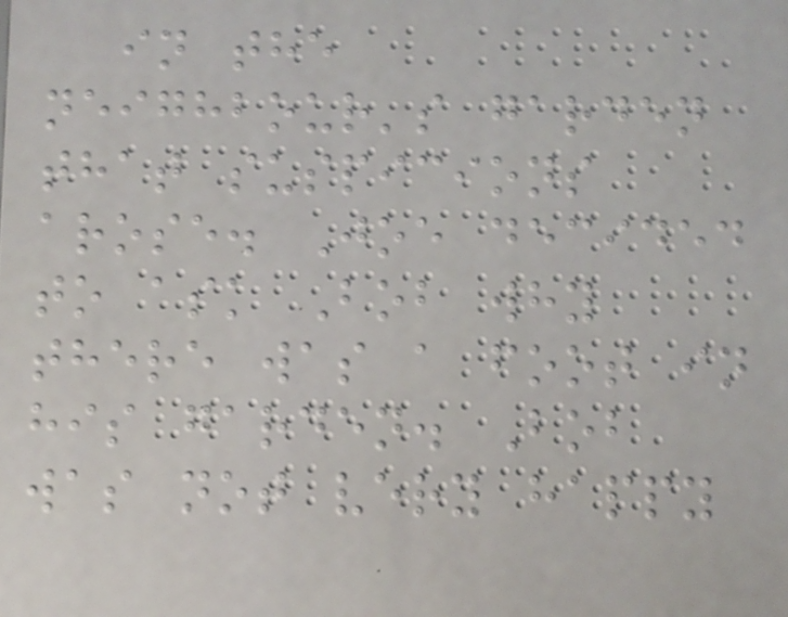in the
neighbour's garden
that suspicions
arose. Joe decided
to ask Bob why
there was a foot in
his garden. Bob
was not very happy
